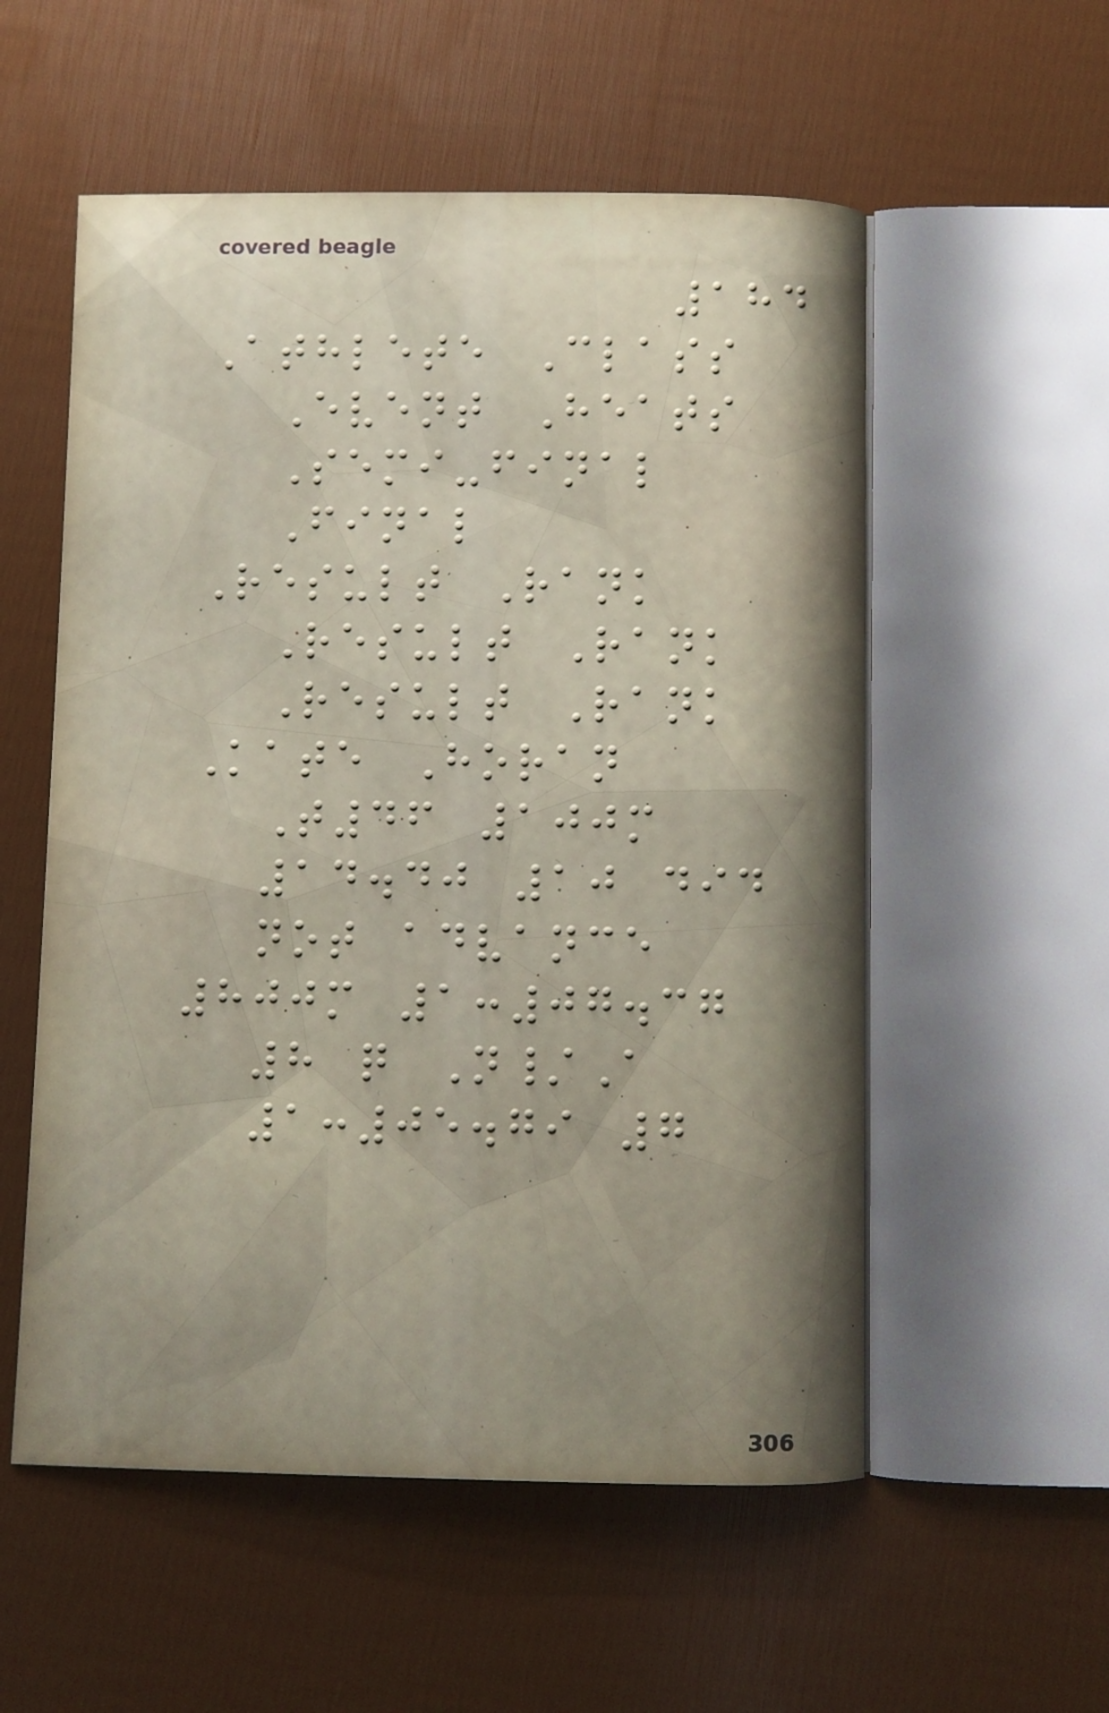184
Athlete Class
Event Heats
Semi-final
Final
Result Rank
Result Rank
Result Rank
Kate Horan
T46 100m
14.40 10 did
not advance
800m 1:07.37
8 q N/A
1:05.79 7
